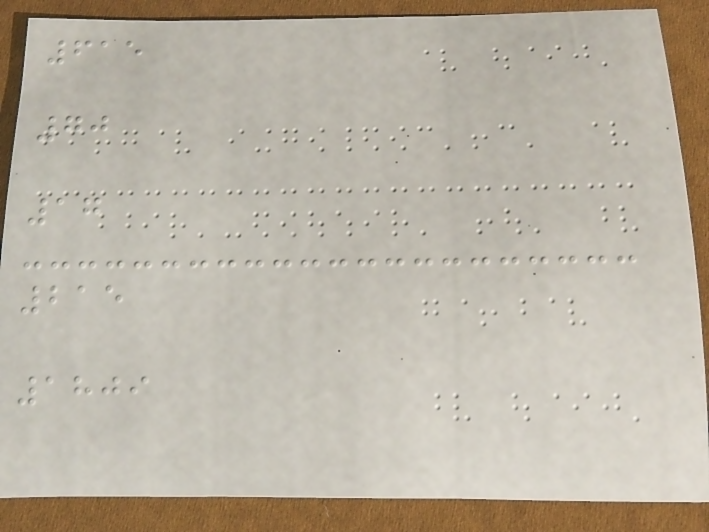615
70
17
215
1809
